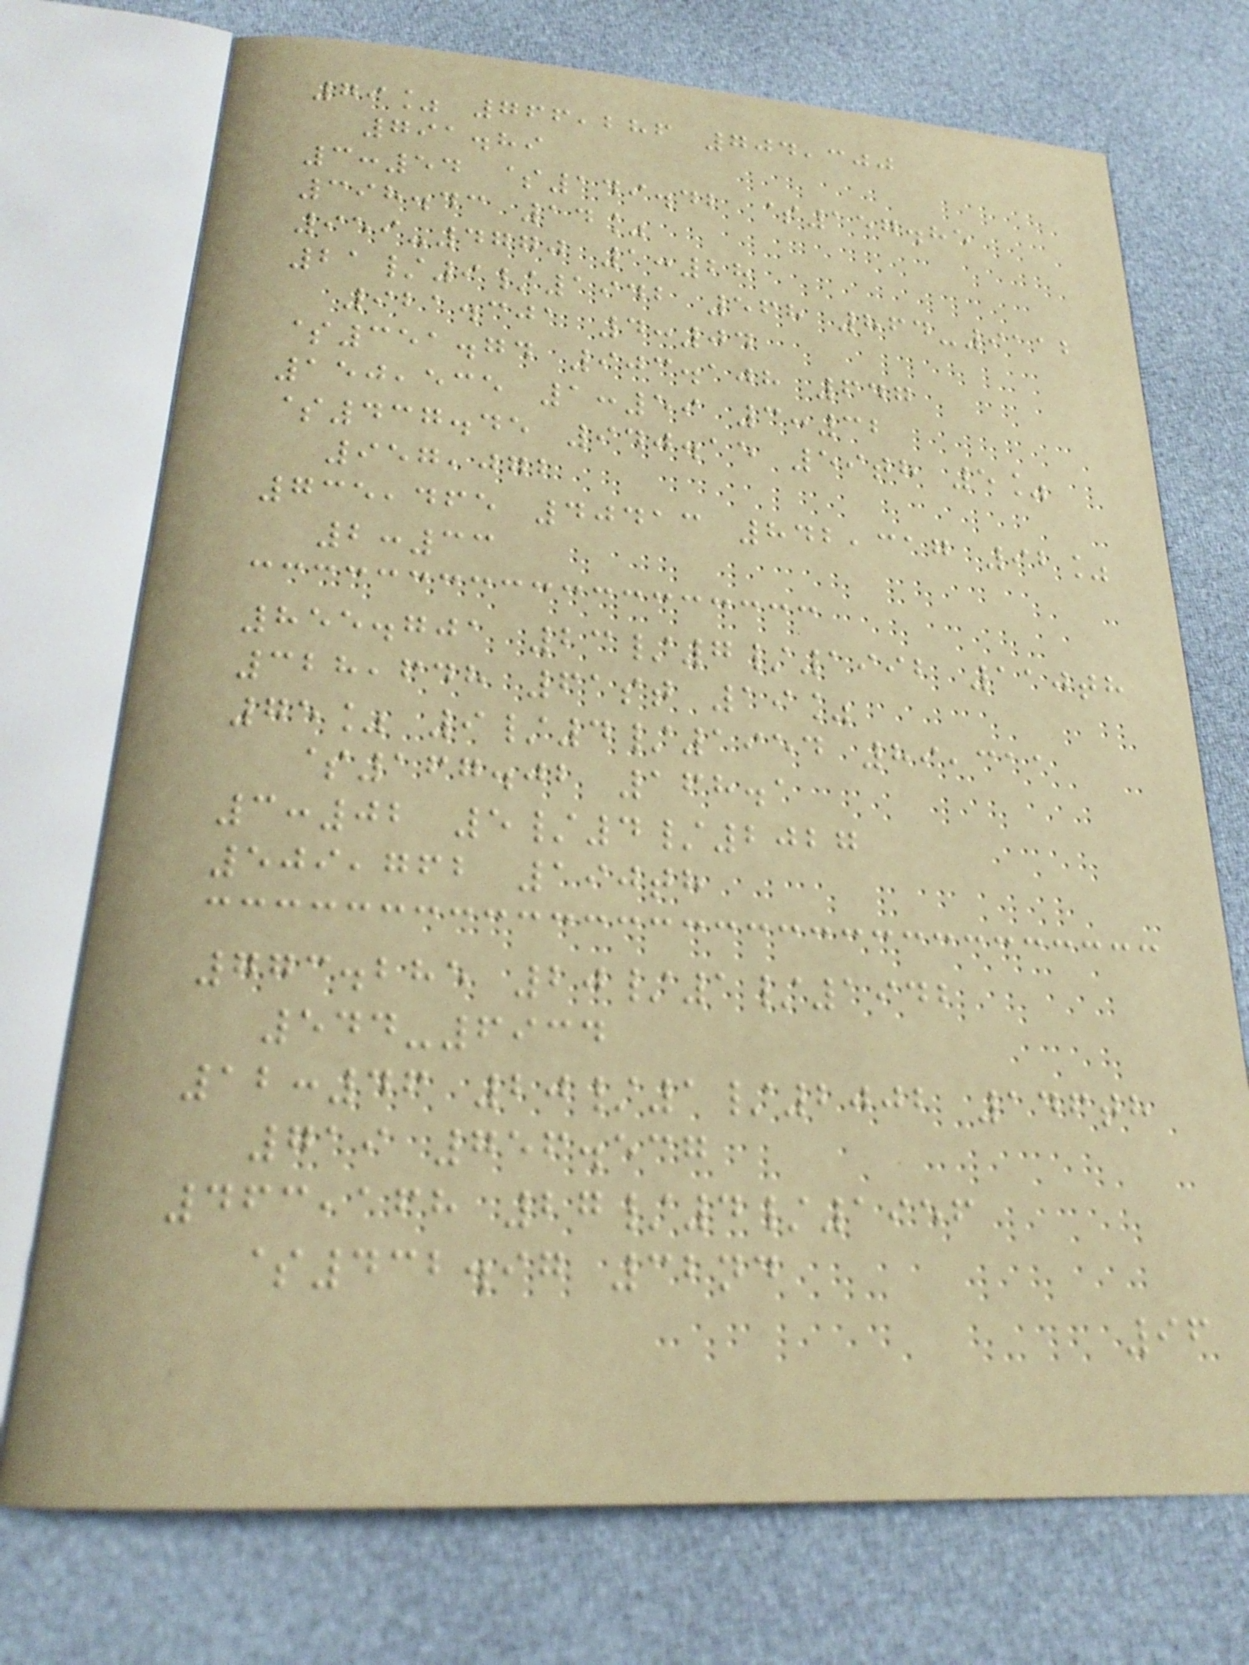79% 766,286 704,300
791.89
3:54 $149.42 $157.85
398.43 14%
959-4770 1:28
21/9/1942 568 864-9112
921.301 4:04
$351.74 903.108 647
150,535 1:59 3:32
$437.45 940.15 59th 5%
957,072
735,465 40413 842,317 92%
2:33
855.701 23/7/1992 110th
328,648 61st 19%
75% 9/4/1954 89,311
$167.02 168.1
3:02 5/4/2027
509,762 190th
773.285 20/1/1942
544-6934
12:46 20/1/2002 146th
719 756.537
463,168 27/4/1956
$432.97 32nd
96
